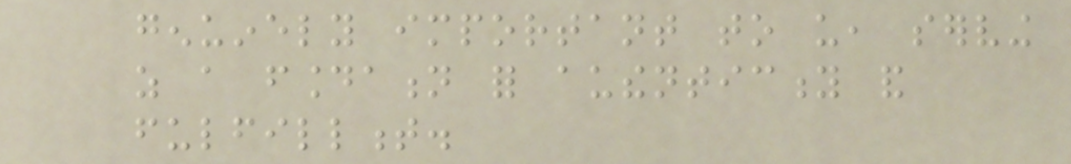genuinely important to us, serving
as a foundation for authenticity and
fulfillment.
